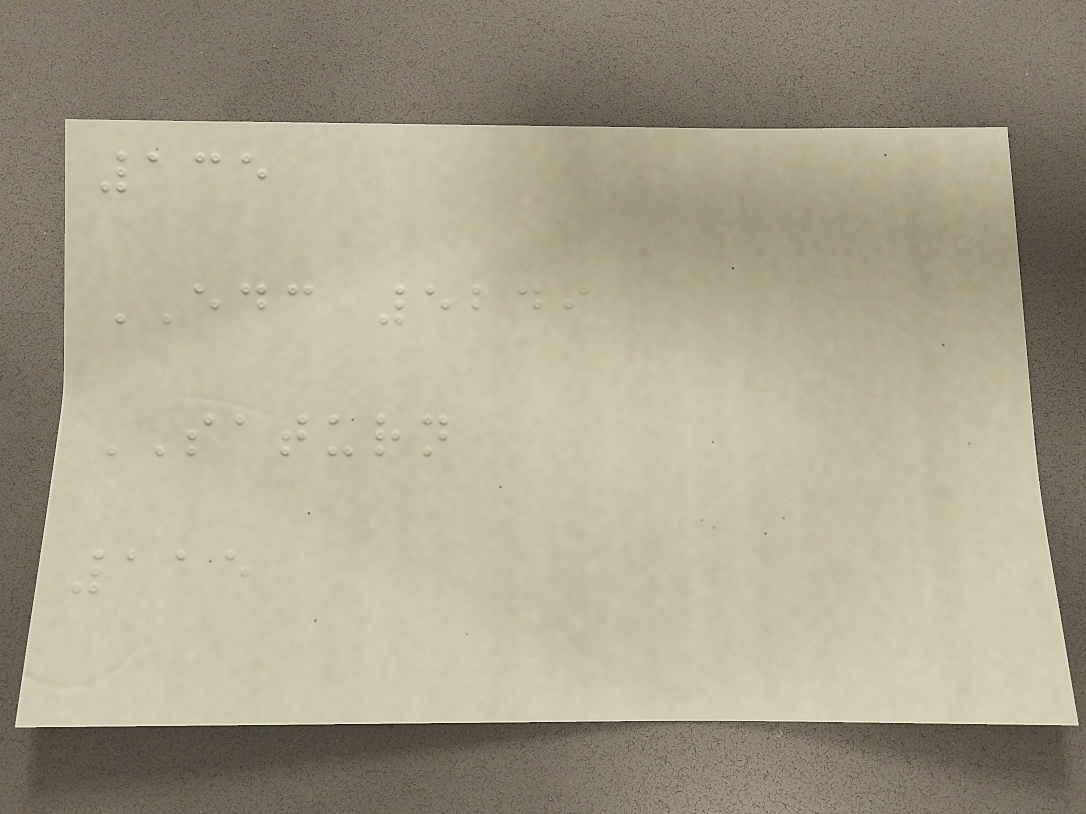135
EDC 5249
SATURN
115
